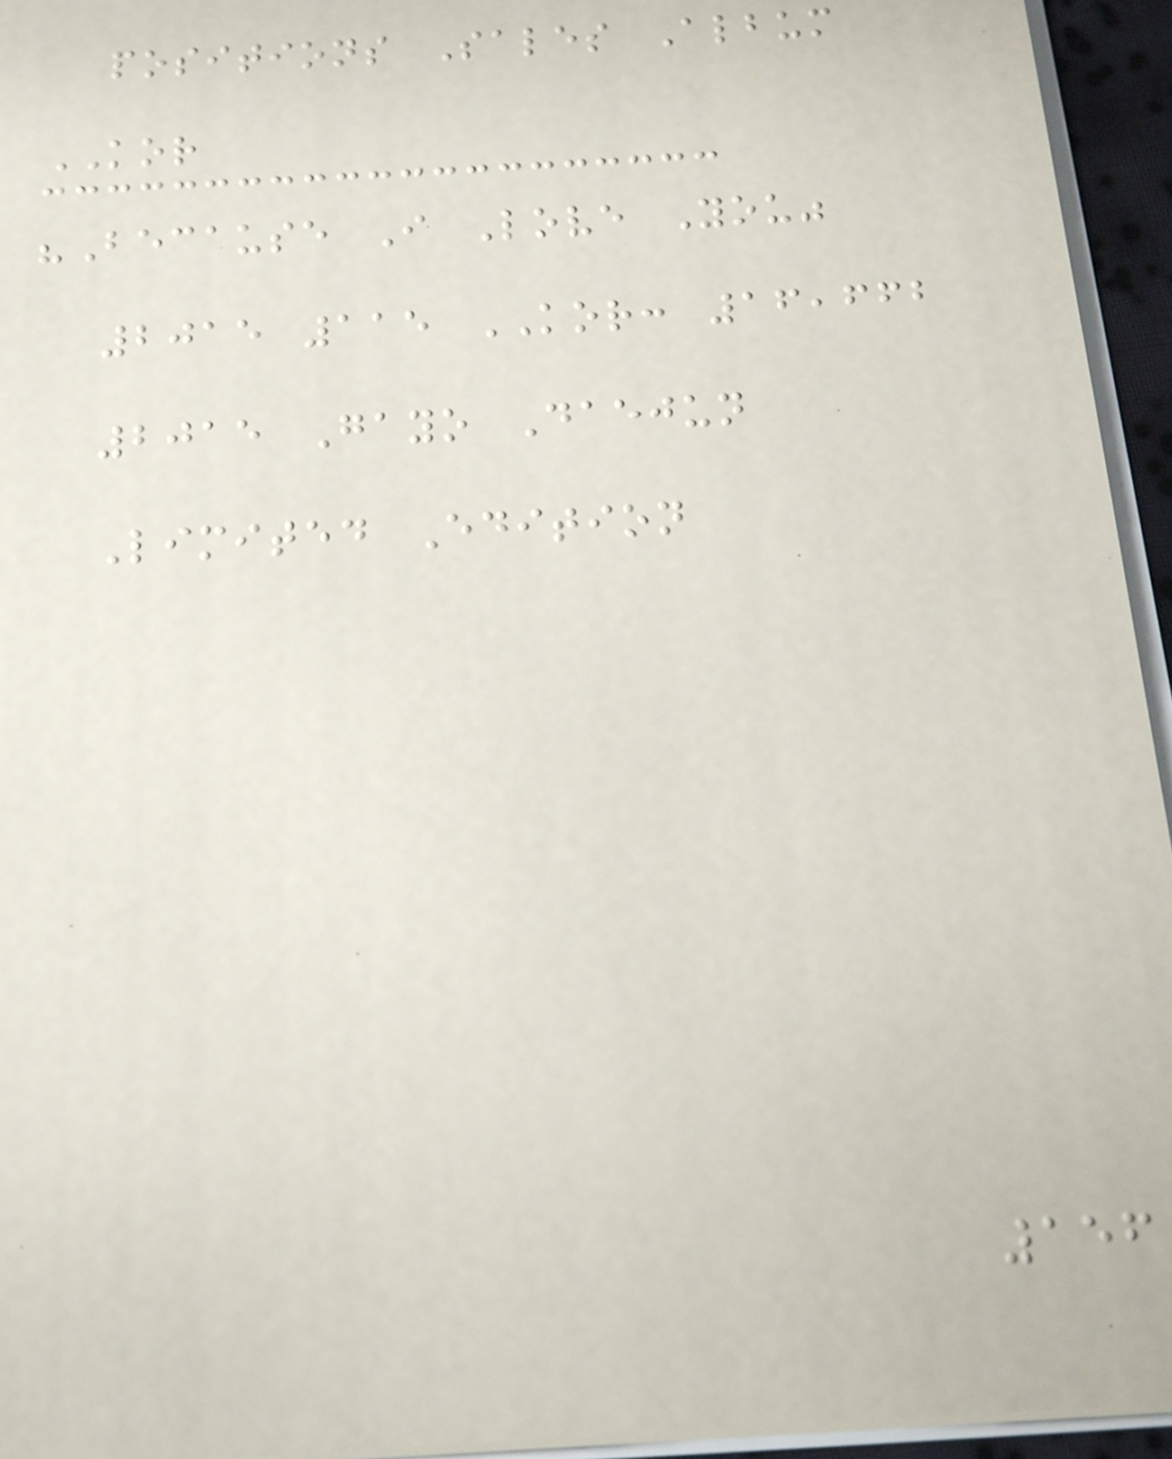positions Sales Album
KOR
"Because I Love You"
2015 115 KOR: 16,662
2015 Gayo Daejun
Limited Edition
156
